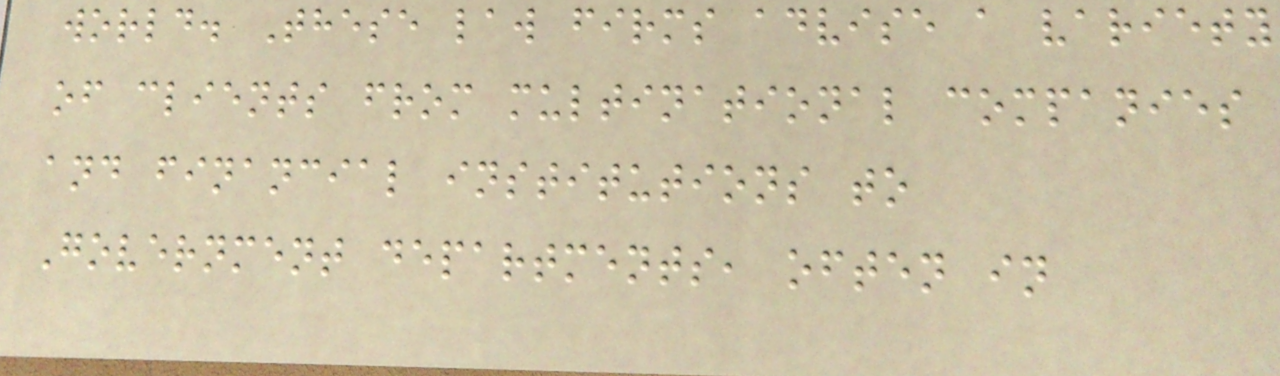world. These law firms advise a variety
of clients from multinational companies
and financial institutions to
Government departments, often in
